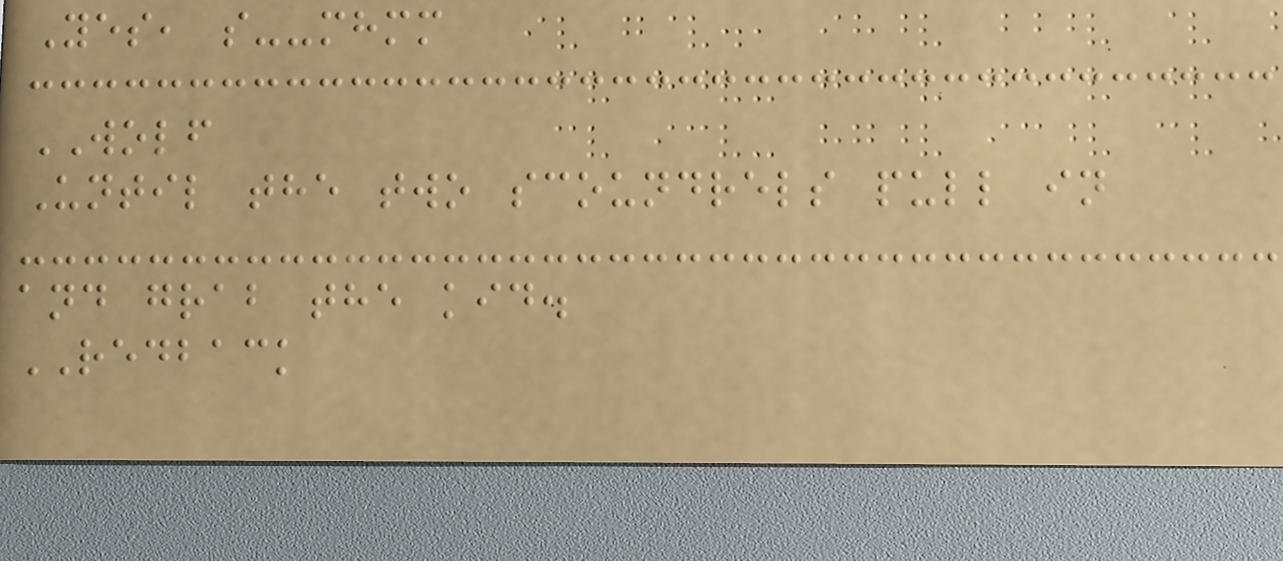Yes, s--mhmm
WOLF
Until the two scoundrels pull in
and grab the kid.
REDBACK
